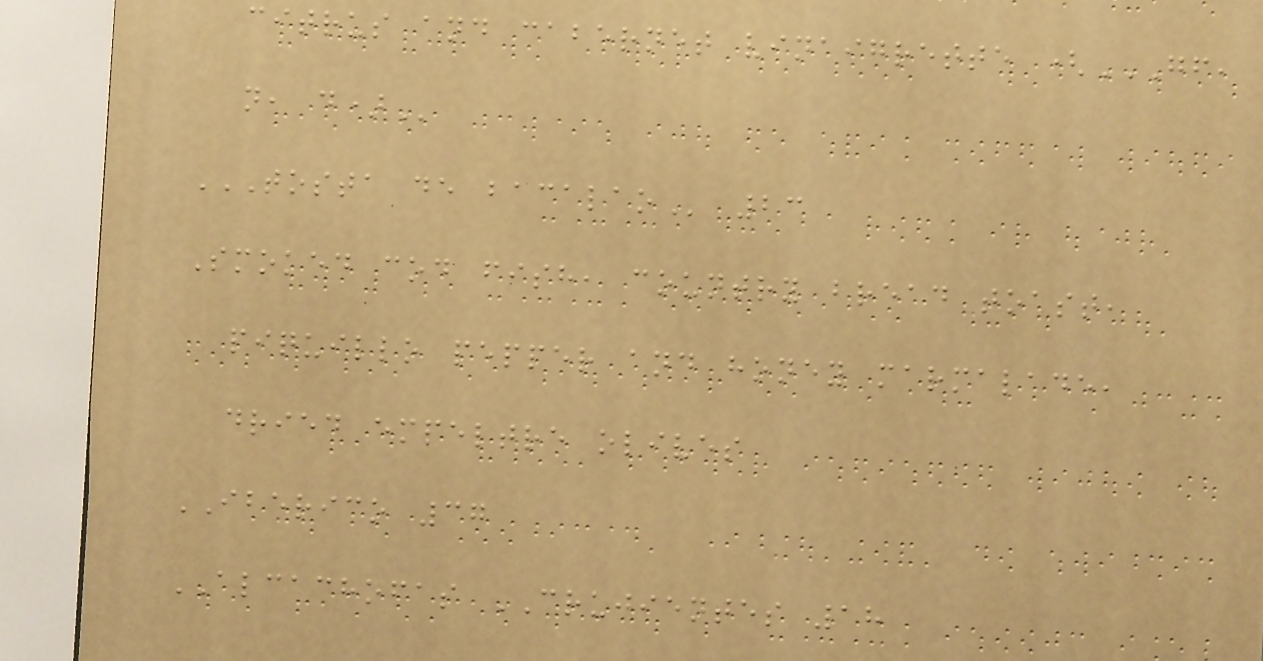citrus and cabernet vinaigrette (GF,
N, D)
TOSTA DE BACALAO 23
Smoked cod fish, country bread toast,
piquillo pepper and honey marmalade,
dried empeltre olives
IBERICO 37
ALCACHOFAS CRUJIENTES 18
